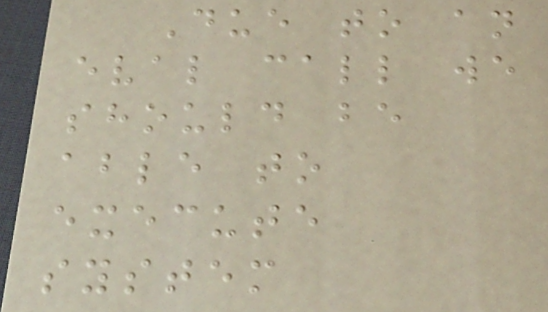Due to an
eval call we
should be
able to
execute
system
